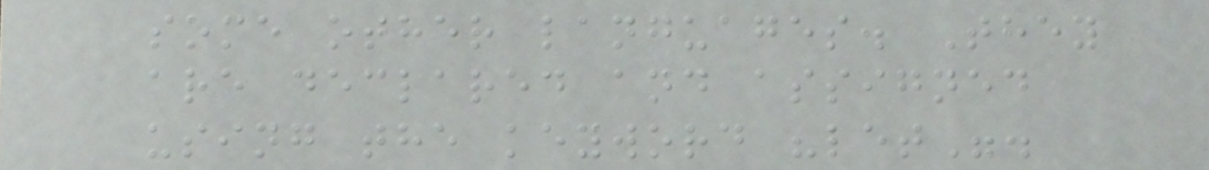some other languages. They
are declared and assigned
using the keyword "let".
